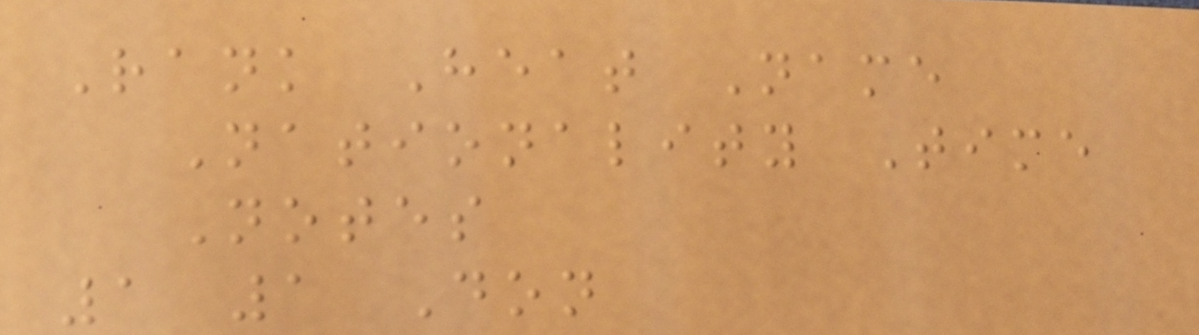Rank Heat Name
Nationality Time
Notes
1 1 Don
